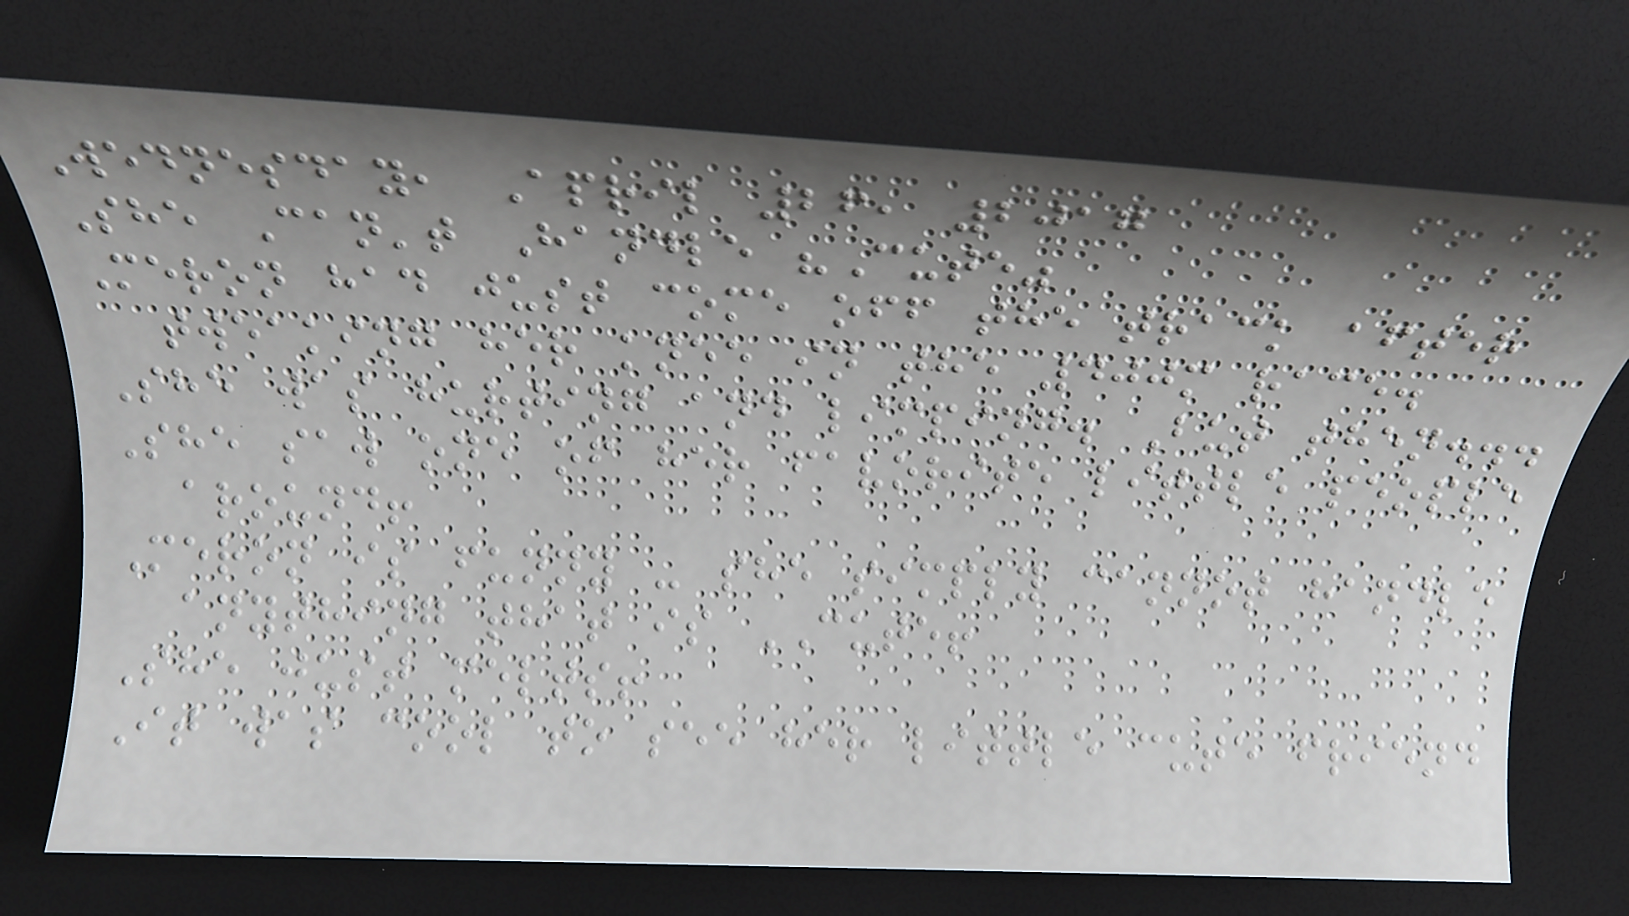Wednesday, April 26, 2017
She Can't Handle "Cute"
Meron had just come off the track after
tweaking her knee in the 400m race.
She was hurting and limping. But then...
She saw one of her favorite little people
around!
Meron is funny - she simply cannot handle
anything that is CUTE!
She just melts!
It was cool to see her little cute friend
